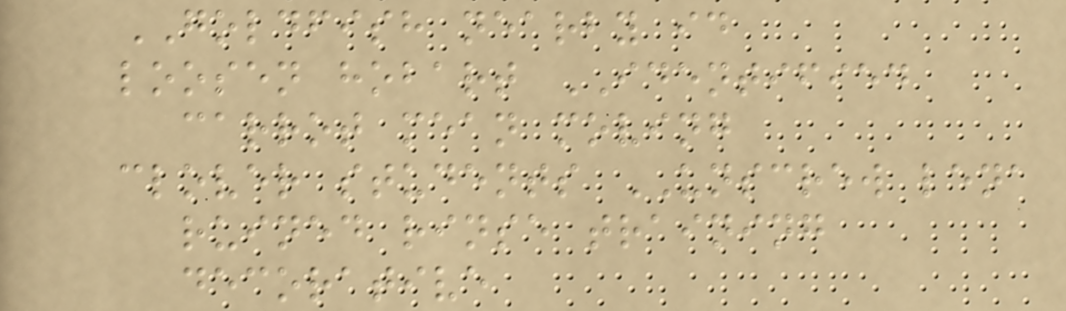GOLDFISH nearby id
loosen hobart IDENTIFIED
carrot mean moving
clover students UNSCREW lena
ruined rinse training
decorative
